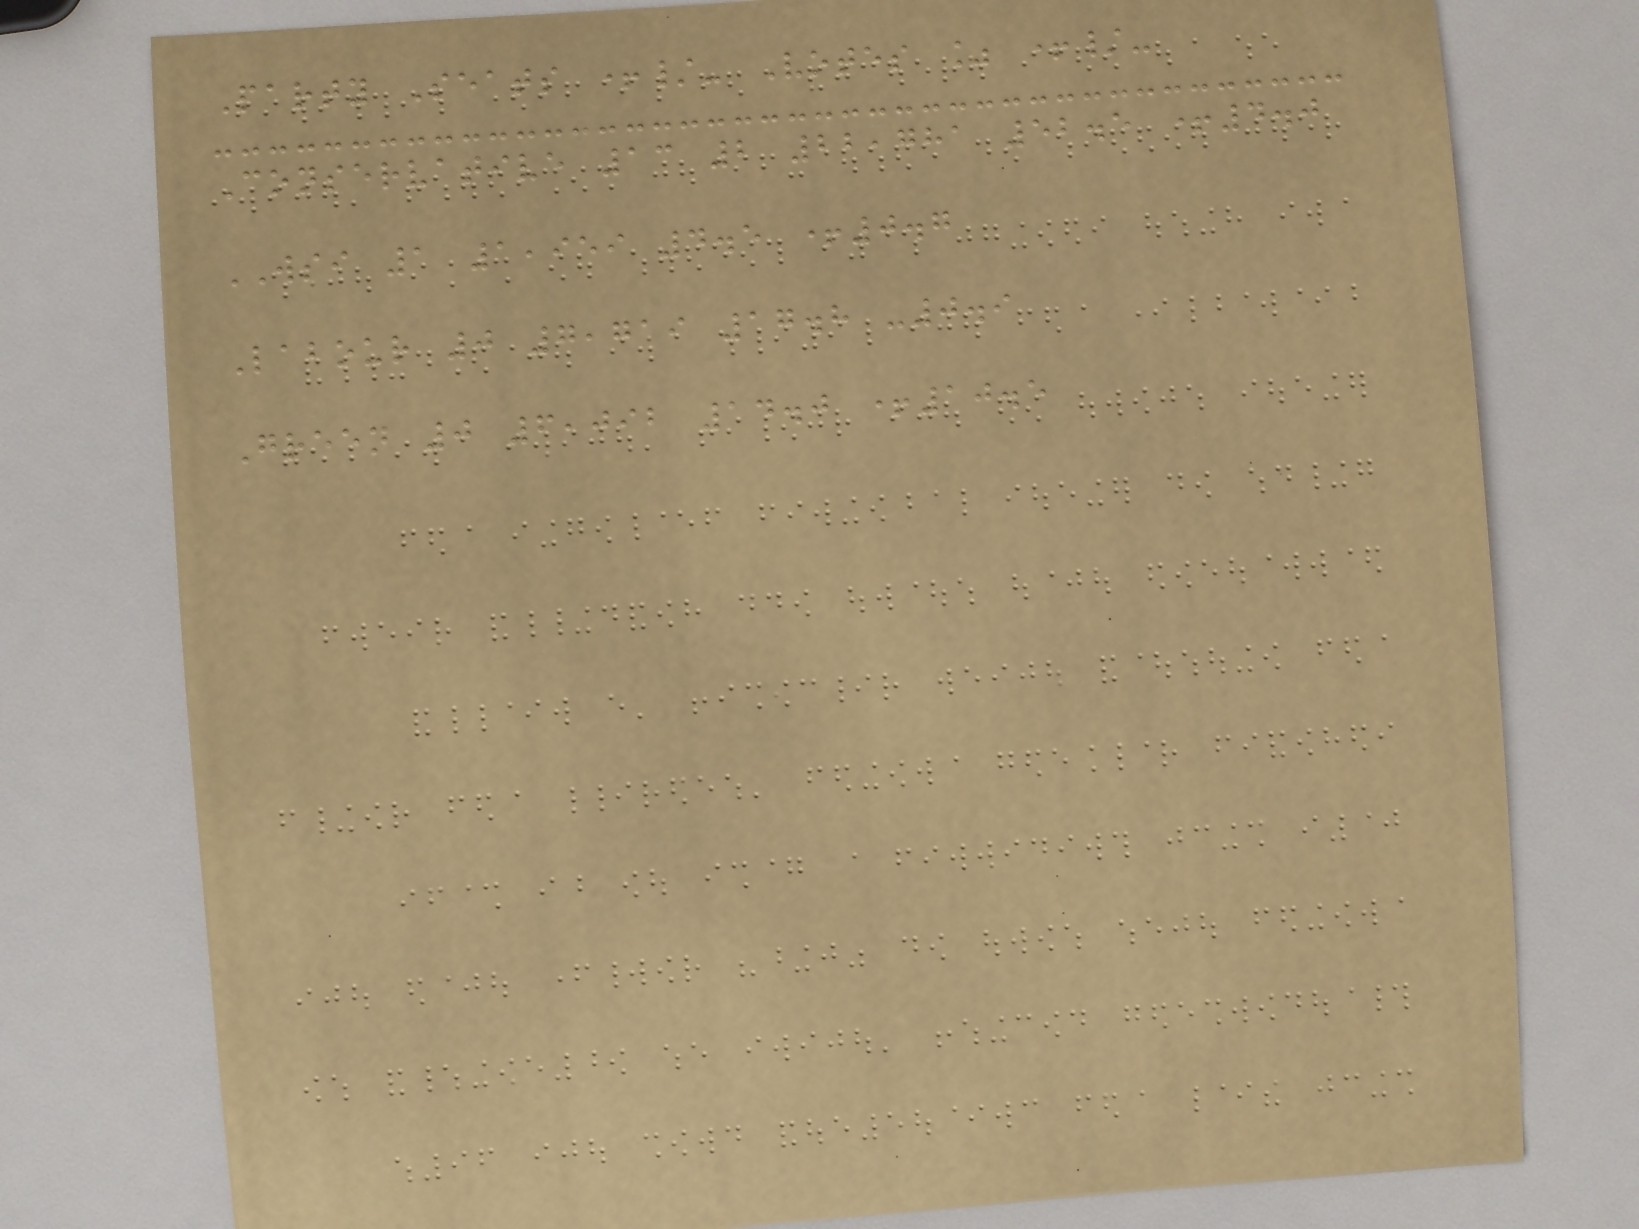Party Seats +/- Votes % +/-
Conservative 13 2 22,781 52.5 +4.0
WSI 1 1,959 4.5 +0.7
Labour 0 7,719 17.8 -0.9
Green 0 6,092 14.0 +10.5
